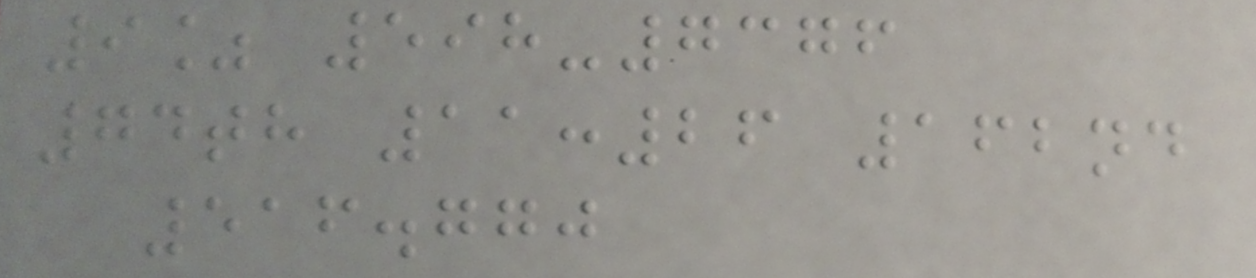9% 598-7376
74th 11:26 162nd
516.770
